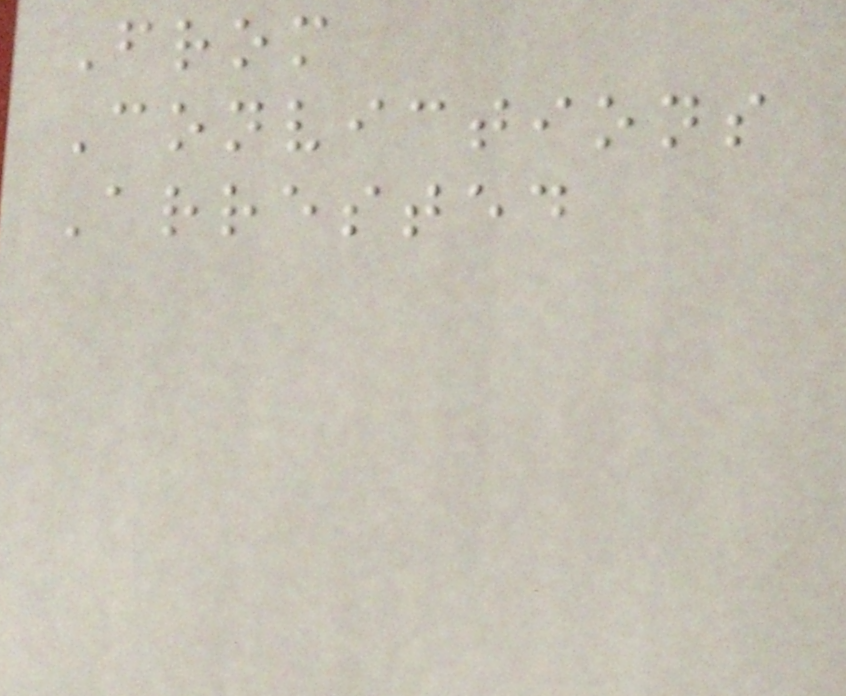From
Convictions
Arrested
